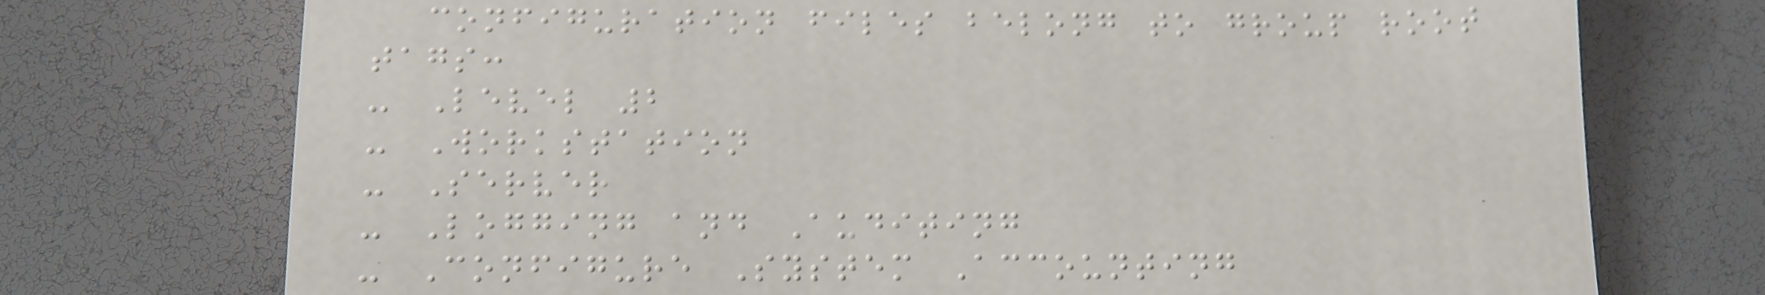configuration files belong to group root
tags:
- Level 2
- Workstation
- Server
- Logging and Auditing
- Configure System Accounting
